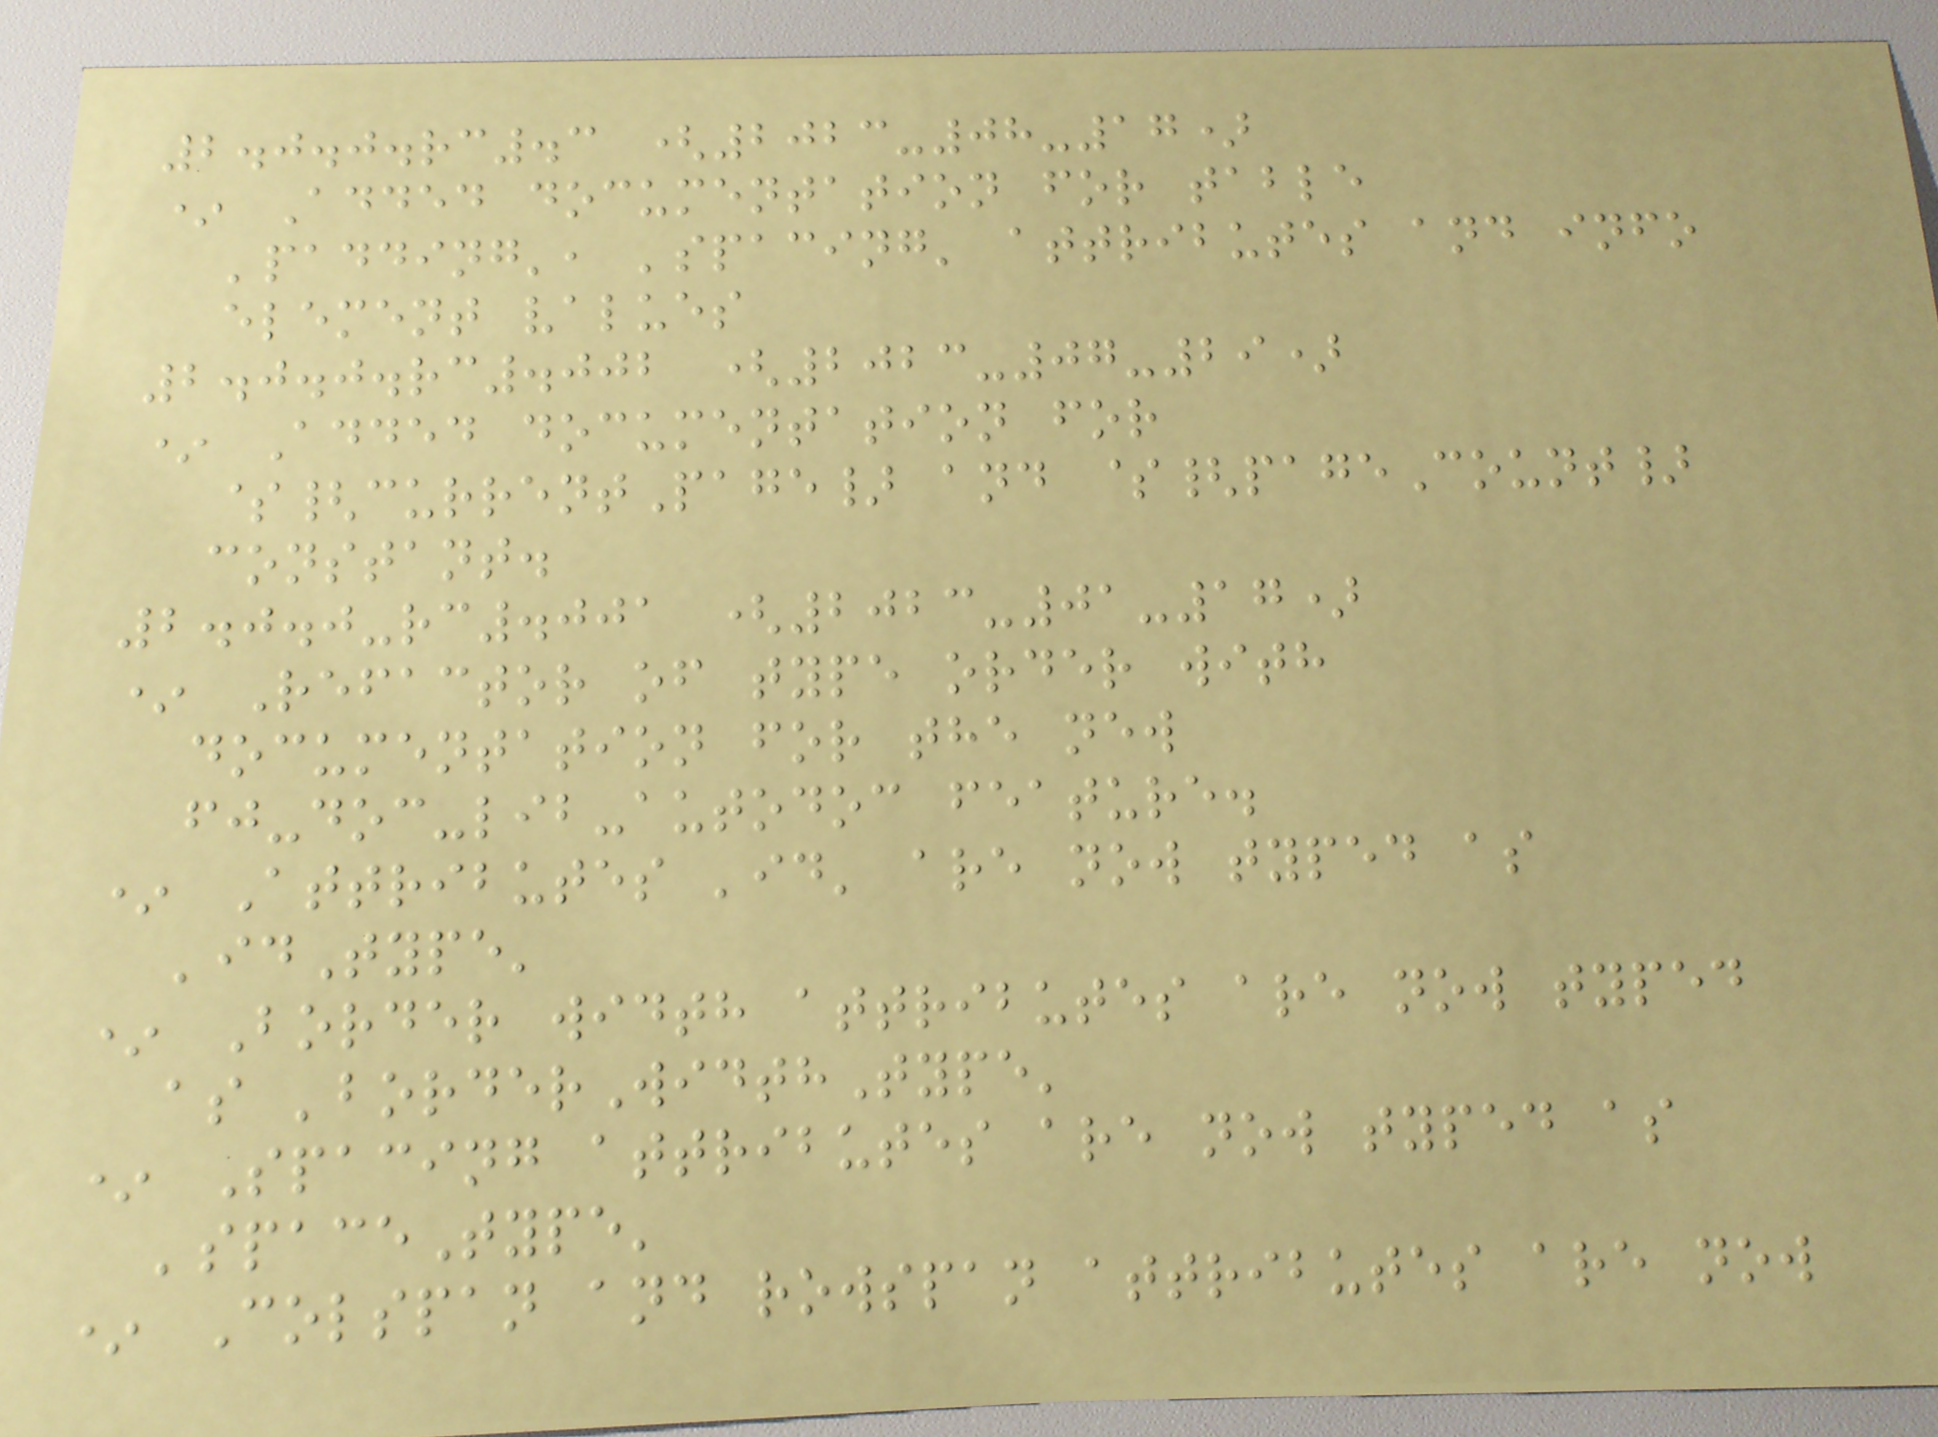2.0.0.rc.3 (2023-08-17)
* Added documentation for table
'padding', 'spacing' attributes and info
element values
2.0.0.rc.002 (2023-07-29)
* Added documentation for
${currentPage} and ${pageCount}
constant.
2.0.0-rc.001 (2023-01-17)
* Refactor of type order with
documentation for the new
fj-doc-lib-autodoc feature.
* Attributes 'id' are now typed as
'idType'
* Border width attributes are now typed
as 'borderWidthType'
* Spacing attributes are now typed as
'spaceType'
* Colspan and rowspan attributes are now
